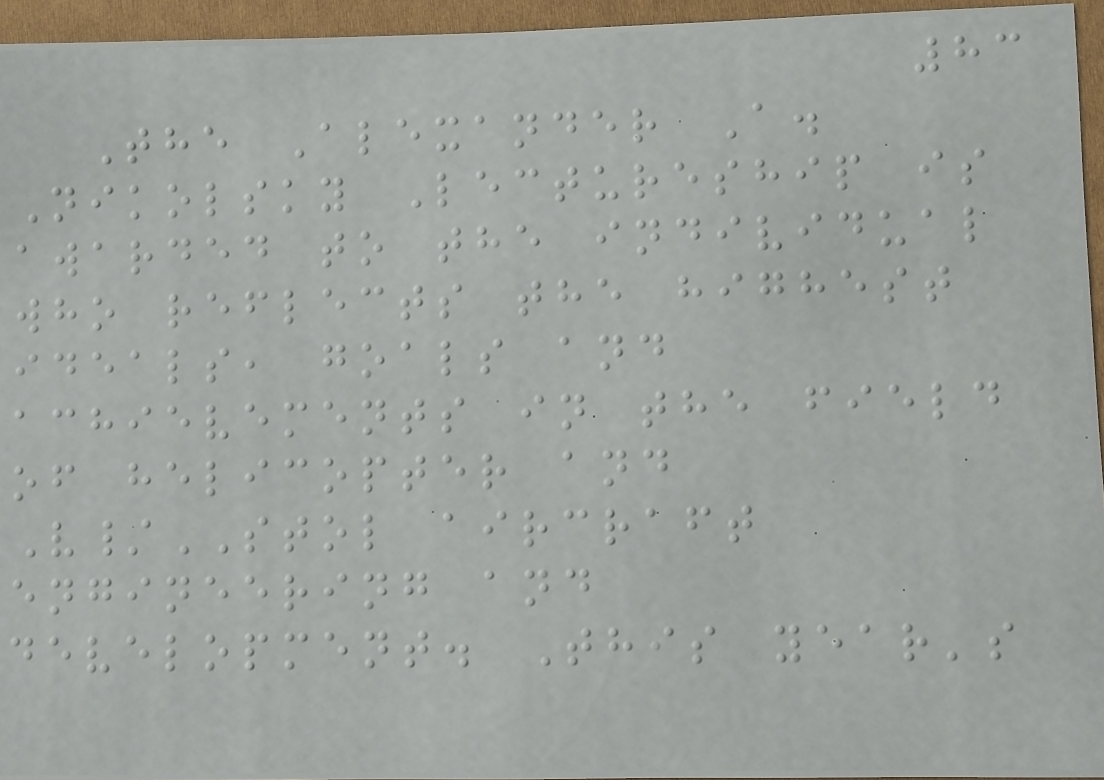83
The Alexander A.
Nikolsky Lectureship is
awarded to the individual
who reflects the highest
ideals, goals and
achievements in the field
of helicopter and
V/STOL aircraft
engineering and
development. This year's
